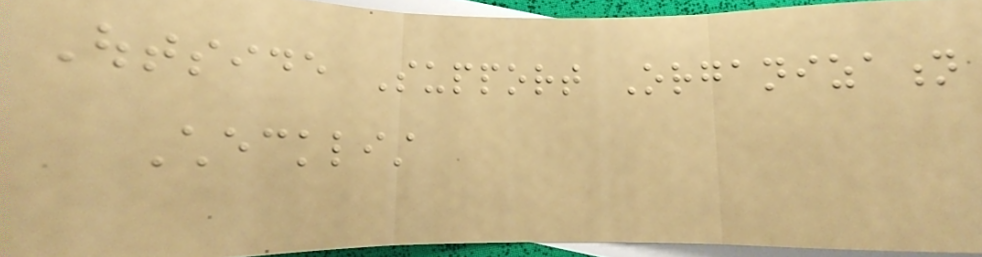Outside Support Organization
Checklist
